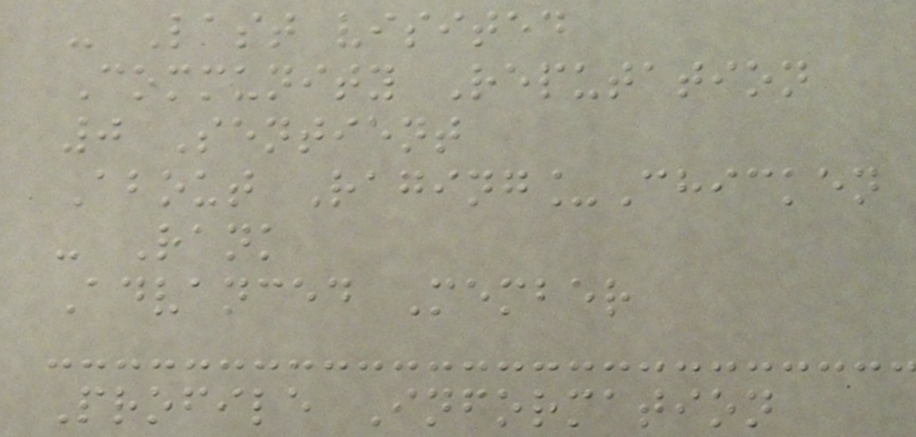- Last visited
Community Reputation
0 Sentient
About Raging_Chicken
- Rank
Advanced Member
Profile Information
